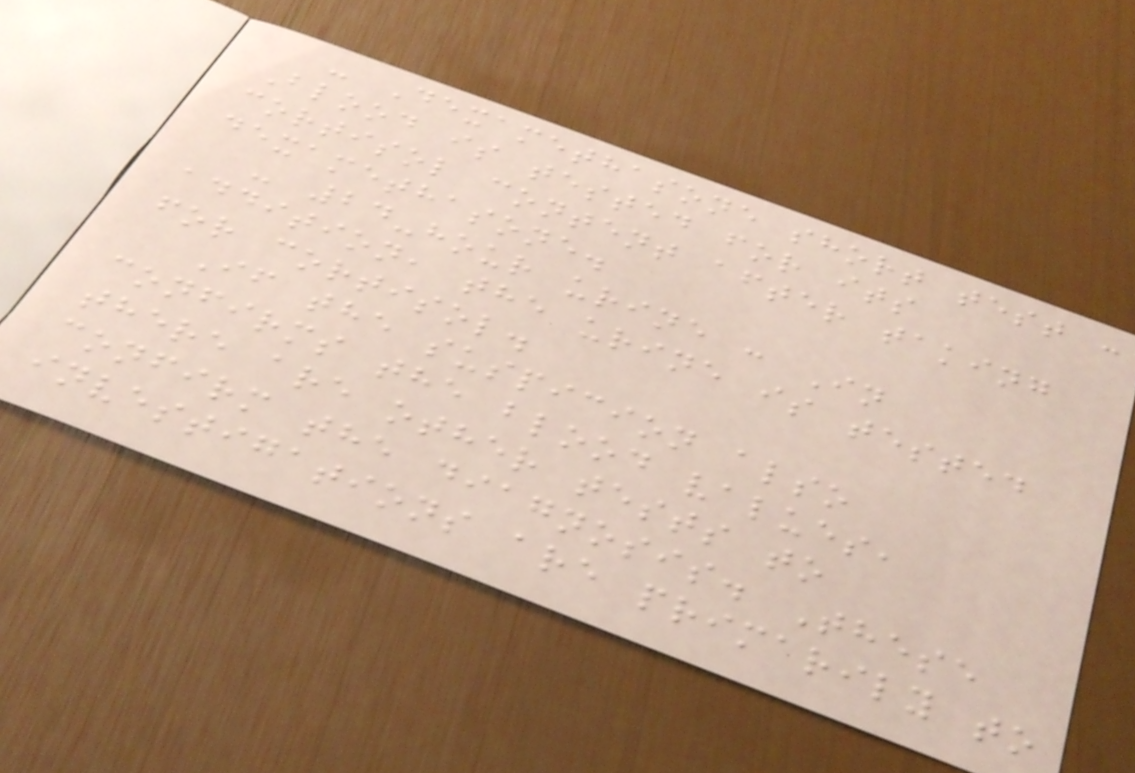- Dexamethasone short test :
Blood is tested for its
cortisol content after taking
dexamethasone.
- 24-hour urine : In
addition, the urine is tested
for cortisol.
If the suspicion also
confirms the blood values,
there are other tests to
confirm the diagnosis. These
investigations are primarily to
